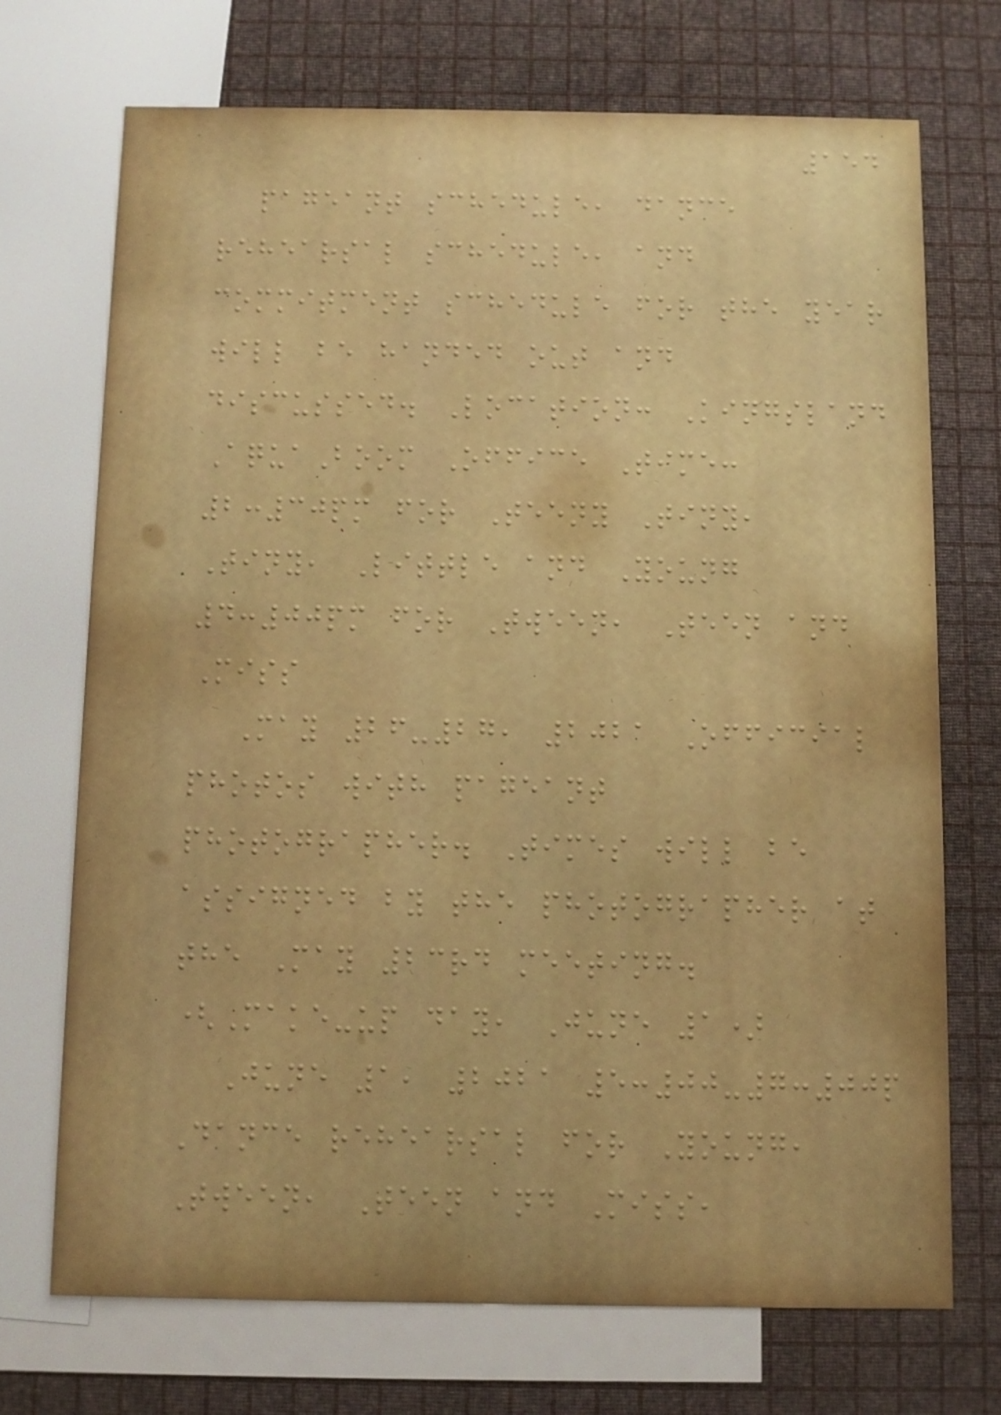154
pageant schedule, dance
rehearsal schedule, and
commitment schedule for the year
will be handed out and
discussed. Location: Kingsland
AquaBoom Office Time:
2:30pm for Teeny Tiny,
Tiny, Little and Young
4:00pm for Tween, Teen and
Miss
May 26-27, 2021 Official
photos with pageant
photographer. Times will be
assigned by the photographer at
the May 23rd meeting.
(Make-up day, June 1)
June 1, 2021 5:00-7:00p
Dance rehearsal for Young,
Tween, Teen and Miss,
